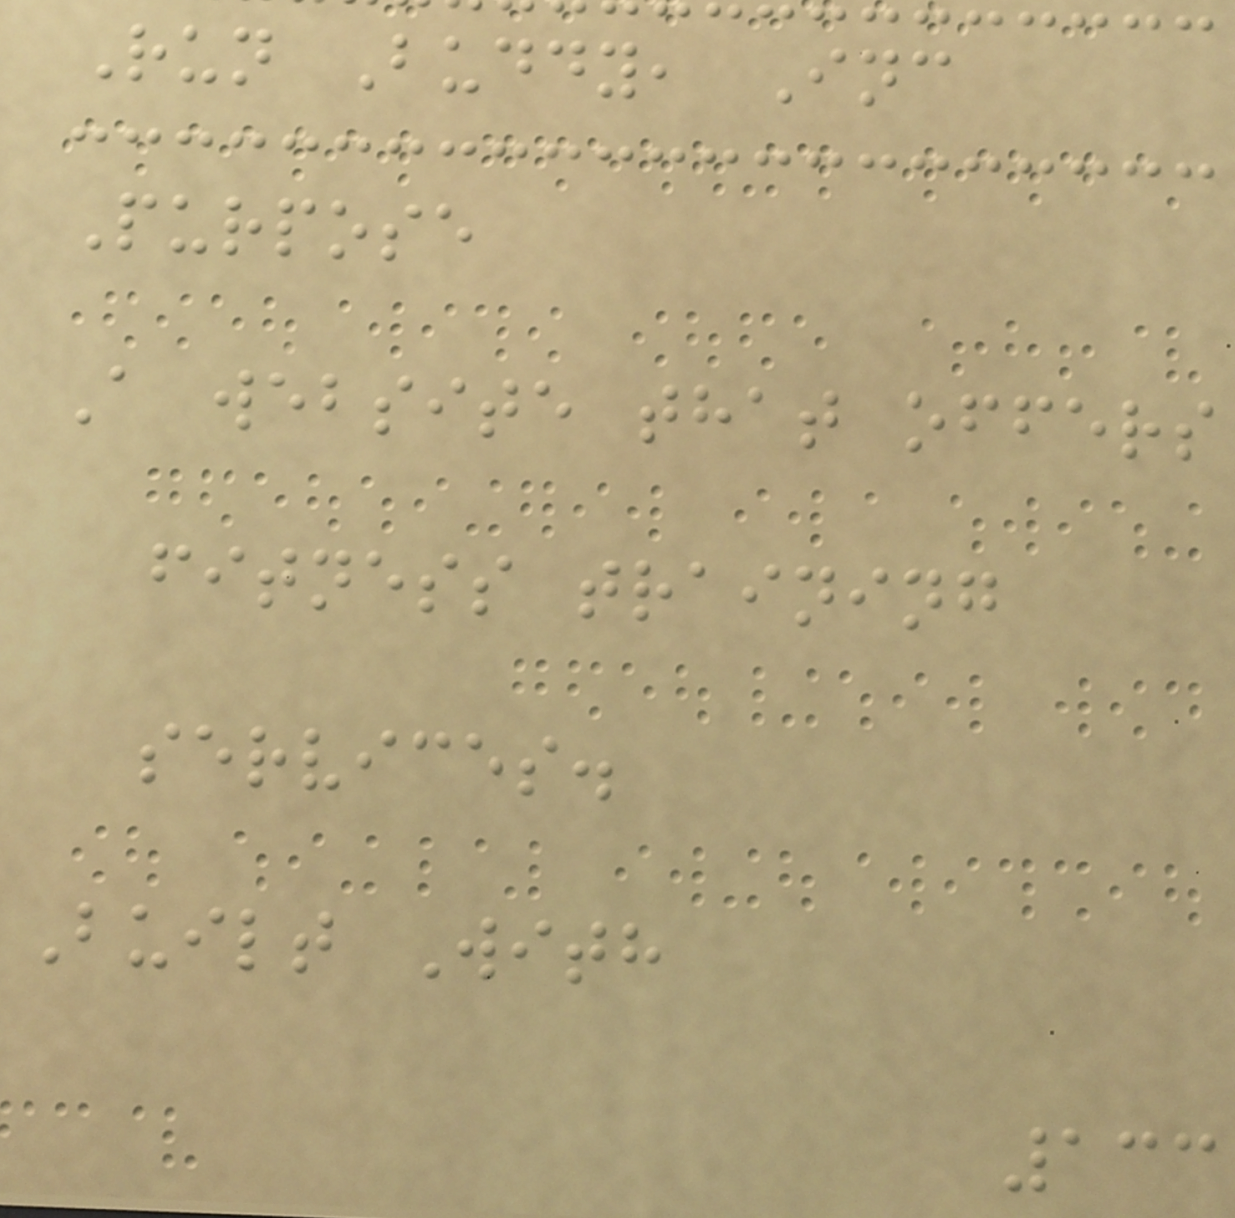Run Buddy, Inc
Purpose
A website that offers
fitness training
services.
Built With
133
